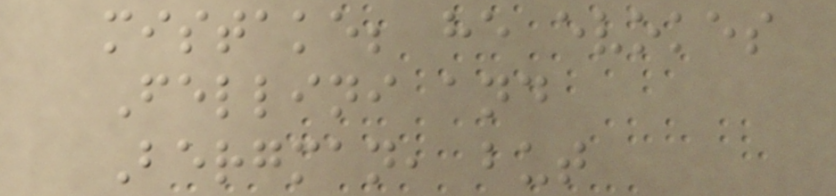mistake; he evokes
Fellini and
Bergman, but
